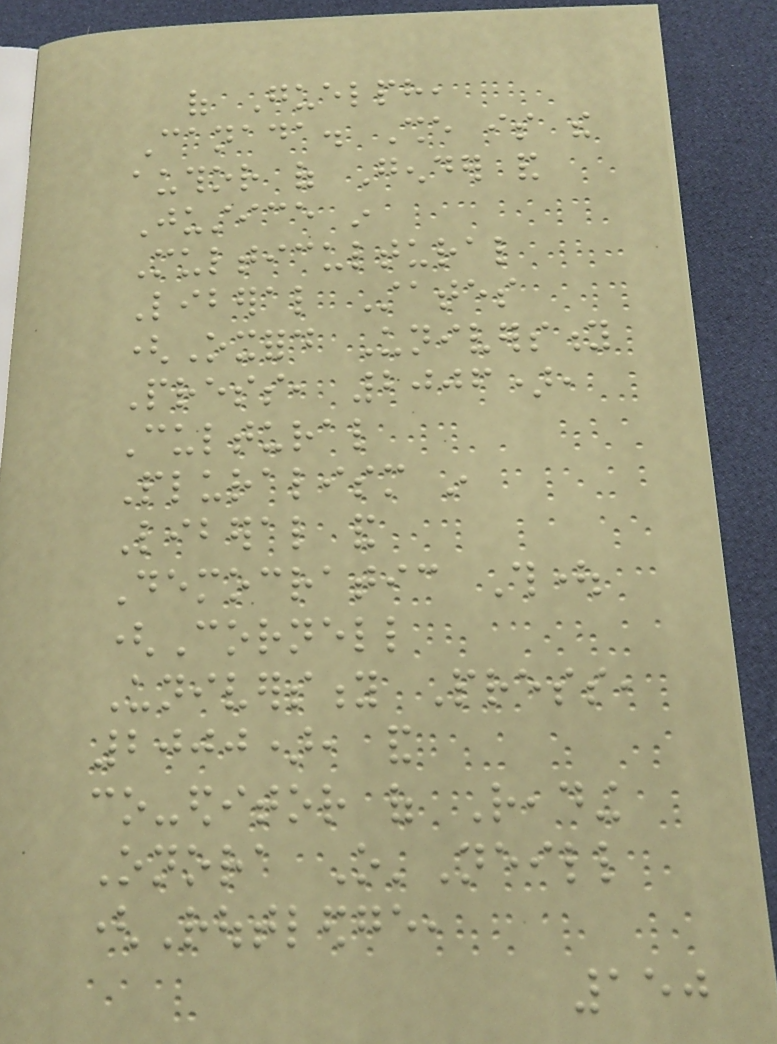of Guelph,
Canada. She is the
author of Gender and
Justice in
Multicultural
Liberal States
(Oxford University
Press, 2006),
Cultural
Pluralism in
Liberal and
Democratic Thought
(Cornell
University Press,
2000), and
co-editor of Reading
Onora O'Neill
(Routledge,
150
